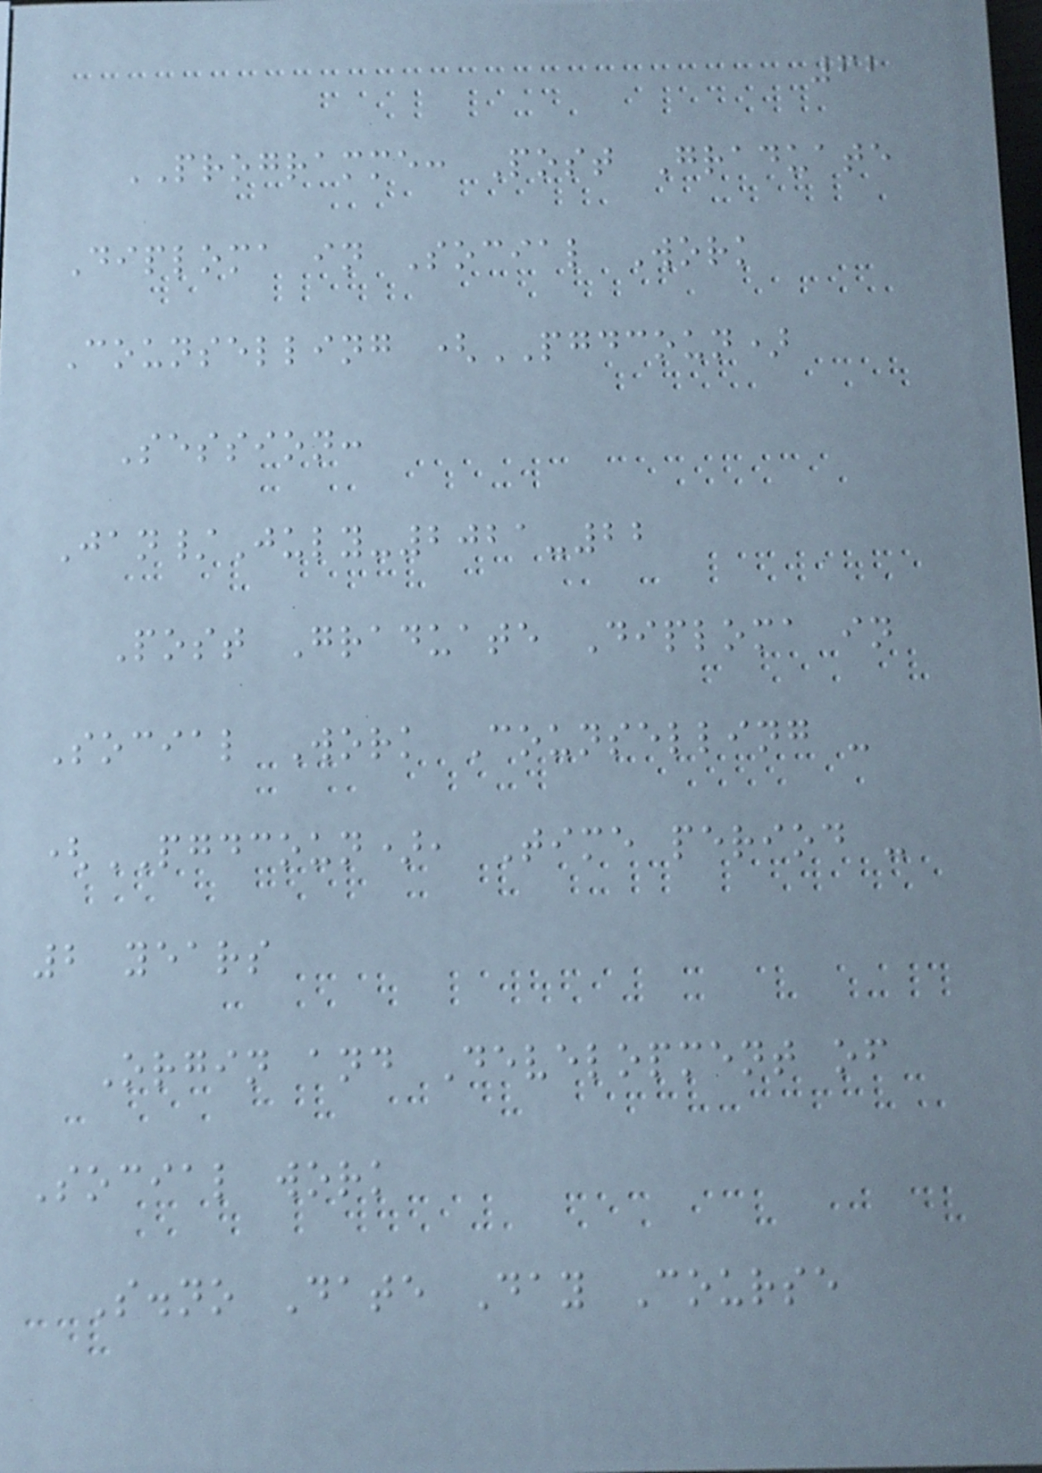62
PROGRAMME: Post Graduate
Diploma in Social Work
Counselling (PGDCOUN)
Session:
Jan/July-2021-22
Post Graduate Diploma in
Social Work Counselling -
(PGDCOUN), Time period -
2 years
Orgin and Development of
Social work
S.no Date Day Course
